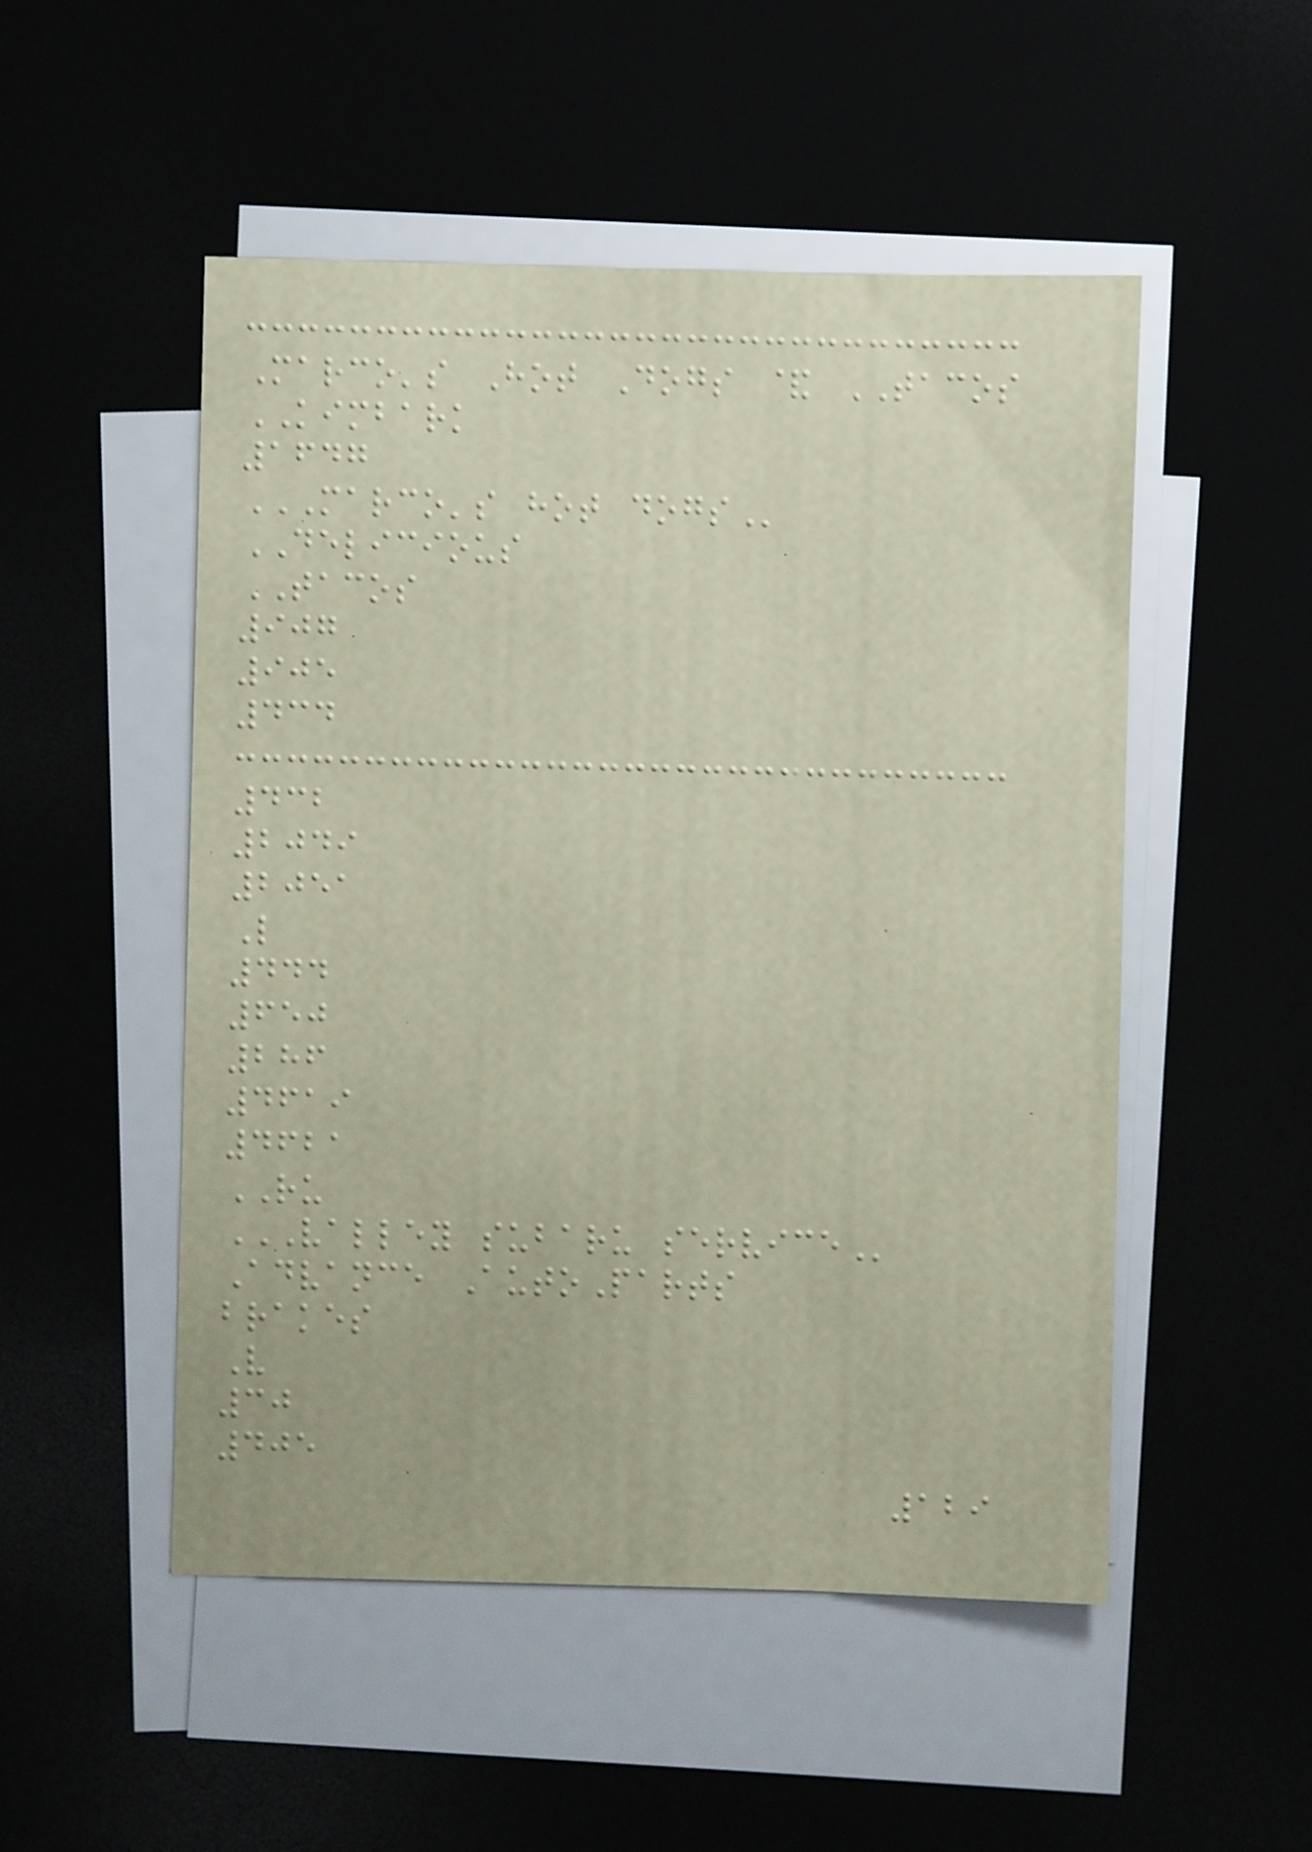Marco's Hot Dogs & TACOS
KIMBARK
1647
MARCO'S HOT DOGS
DELICIOUS
TACOS
907
905
434
432
2049
2051
L
444
650
286
4619
4621
RU
VALLEY SUBARU SERVICE
Advance AutoParts
brakes
V
30
405
129
